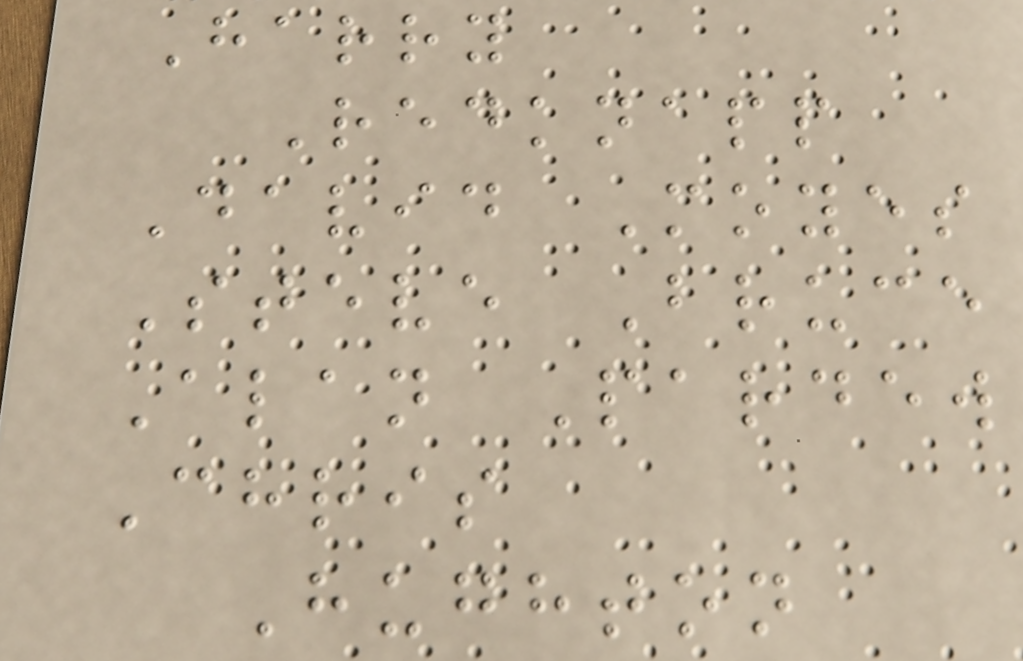Harry
Redknapp
David Moyes
Steve Bruce
Alan Pardew
Chris
Hughton
